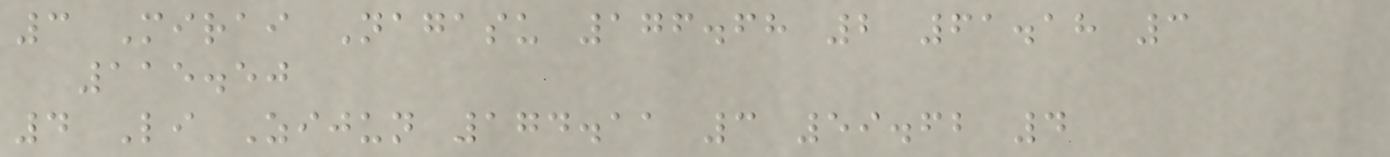3 Mirai Nagasu 176.68 2 61.18 3
115.50
4 Li Zijun 174.11 3 59.62 4
